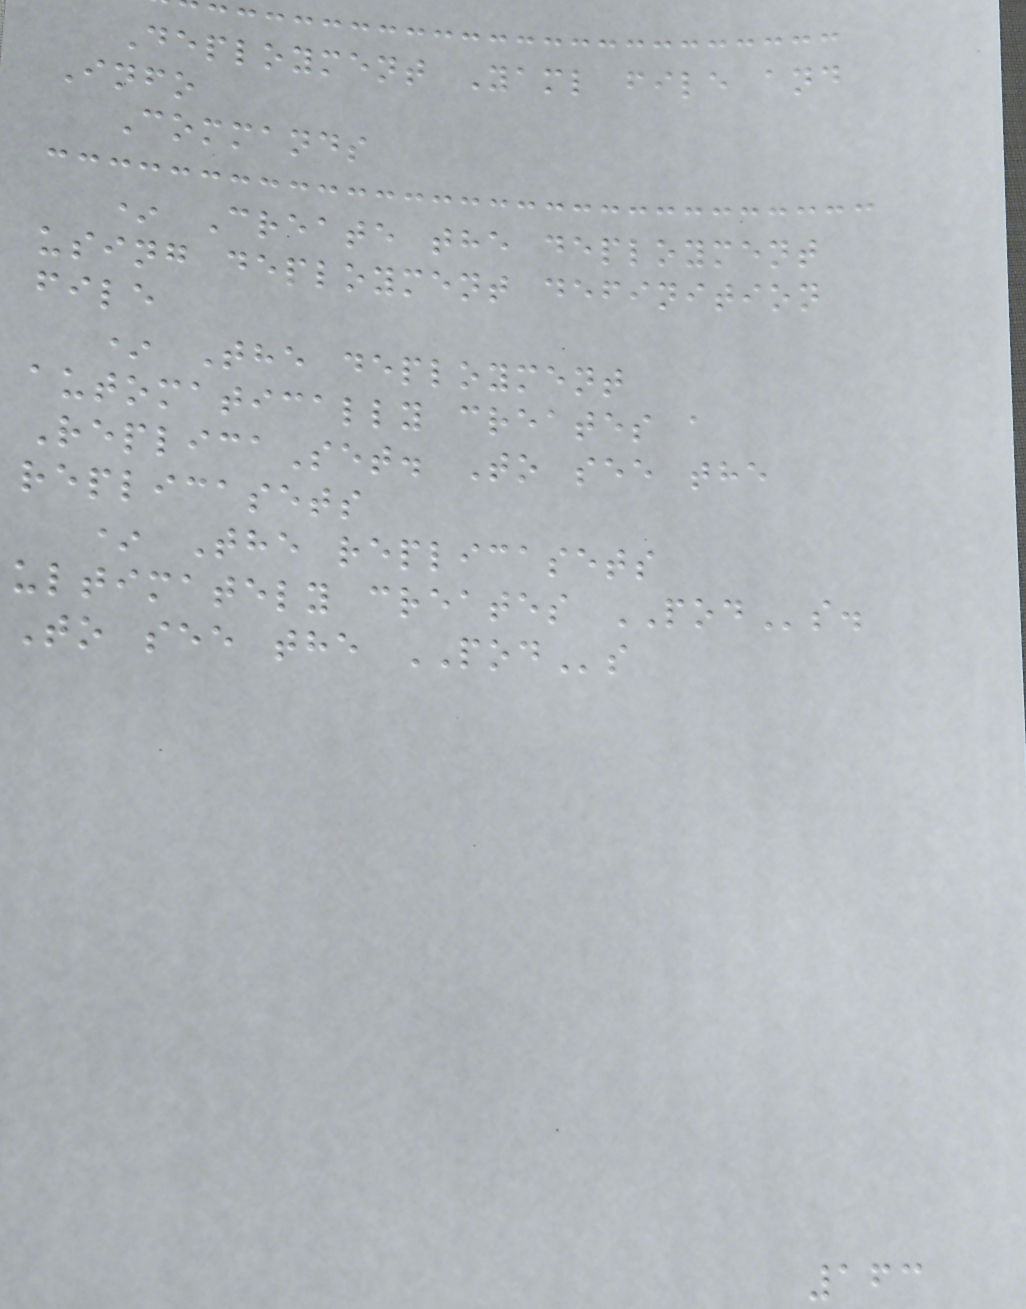Deployment Yaml file and
Info
Commands
* Create the deployment
using deployment definition
file
* The deployment
automatically creates a
ReplicaSet. To see the
replicasets
* The replicasets
ultimately creates PODs.
To see the PODs
163
